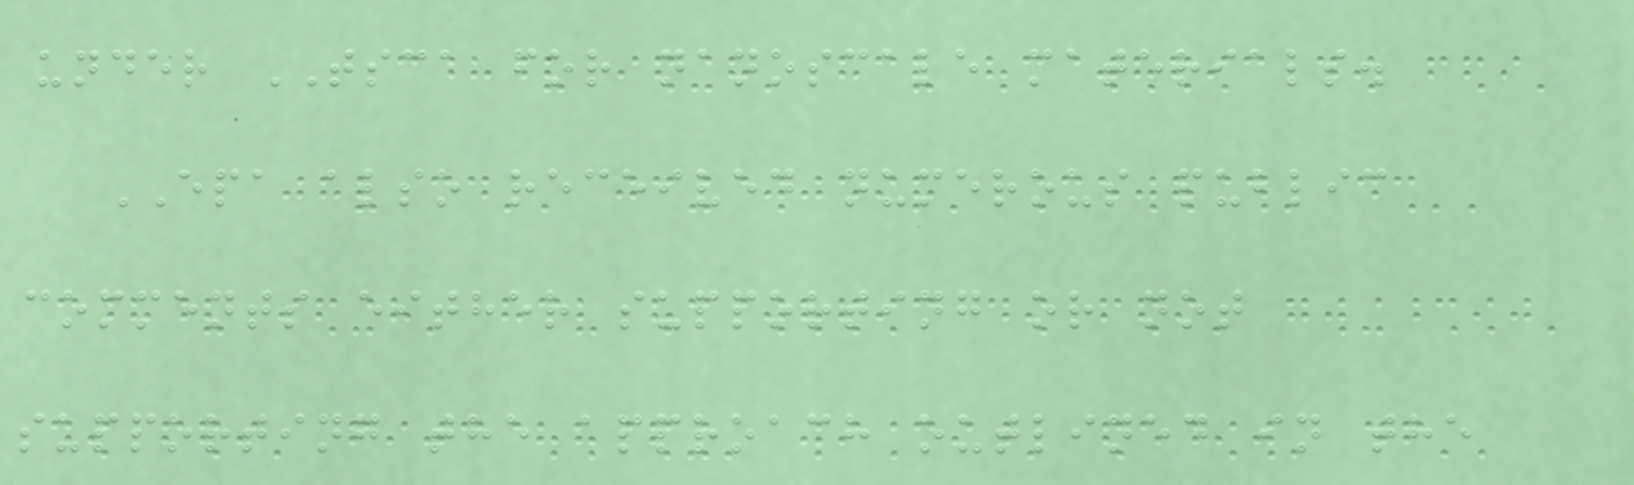under TSCA for nanoscale materials.
EPA also received numerous public
comments either supporting or not
supporting the approach outlined in the
